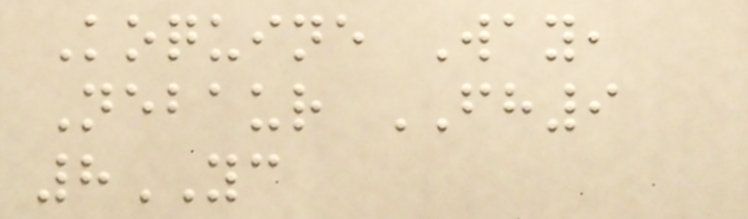Koquine Way,
Nebaur FH9
8YC
